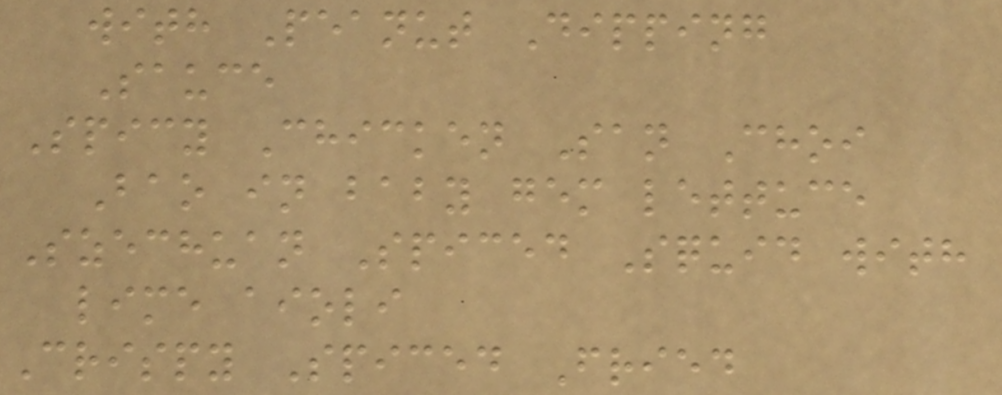with Peanut Dipping
Sauce
Spicy Chicken San Choi
Bao in baby gem lettuce
Szechuan Spiced Squid with
lime aioli
Crispy Spiced Fried
